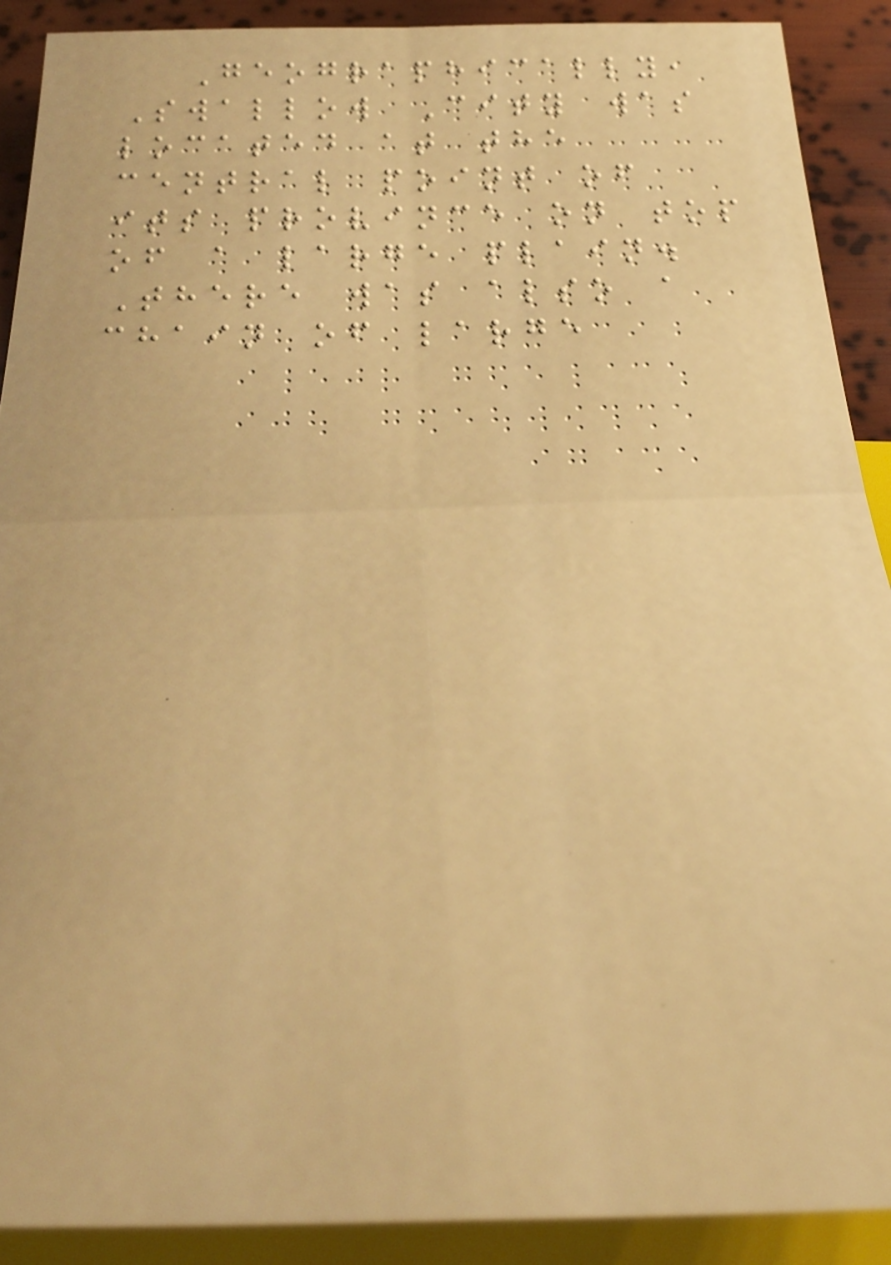Geographically,
Swallow City was
located at the
central point of
its province on top
of a large plain.
There was also a
chain of large
